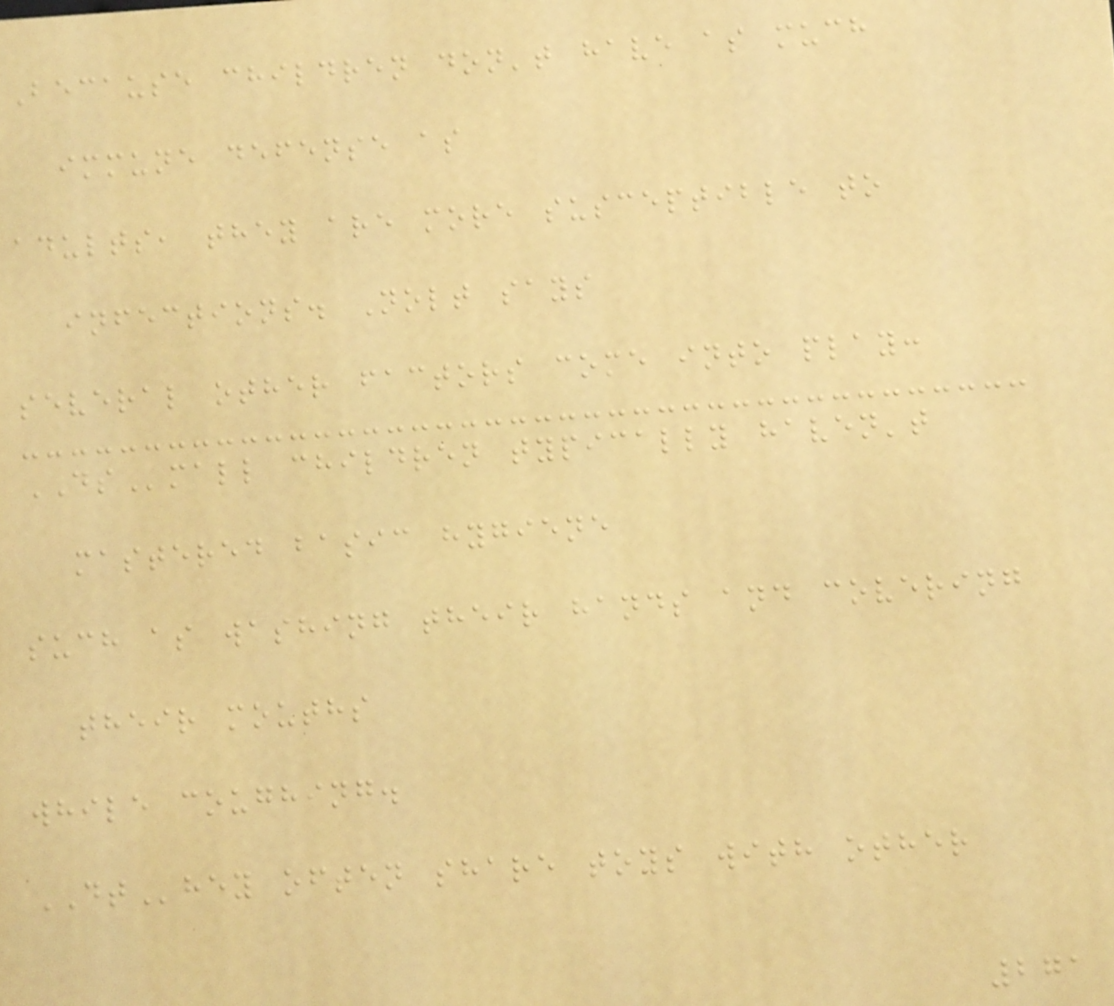Because children don't have as much
immune defense as
adults, they are more susceptible to
infections. Nolt says
several other factors come into play:
DSmall children typically haven't
mastered basic hygiene
such as washing their hands and covering
their mouths
while coughing.
DThey often share toys with other
271
